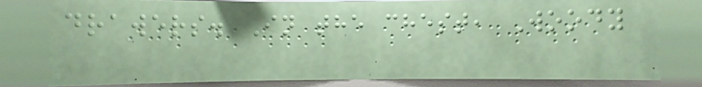drawers. In the chest, Woody
